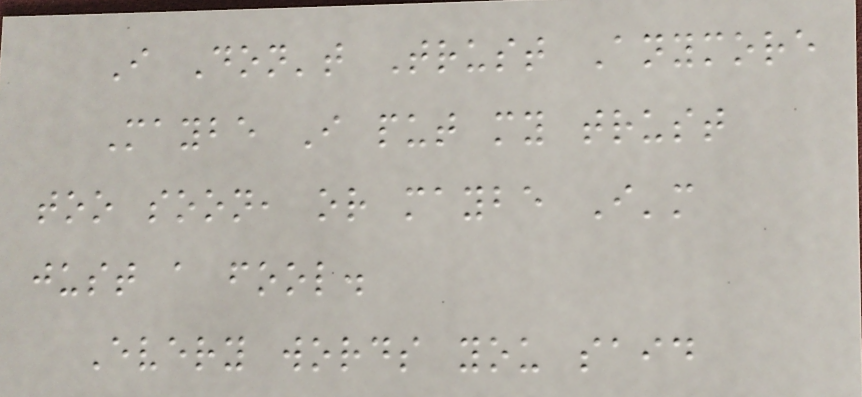I Don't Trust Anymore
Maybe I put my trust
too soon, or maybe I'm
just a fool.
Every words you said
